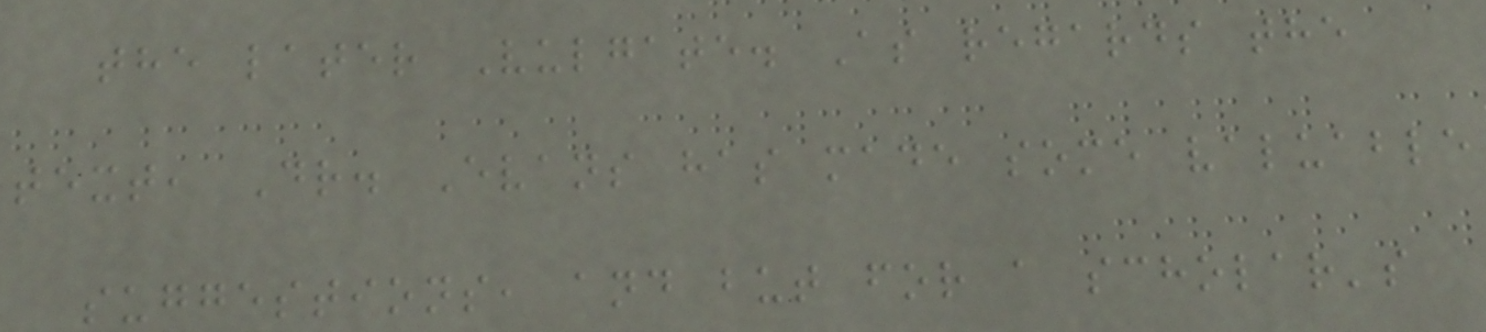the later Vulgate. As regards the
text, Dr. Evans has made some valuable
suggestions, and but for a scholar's
